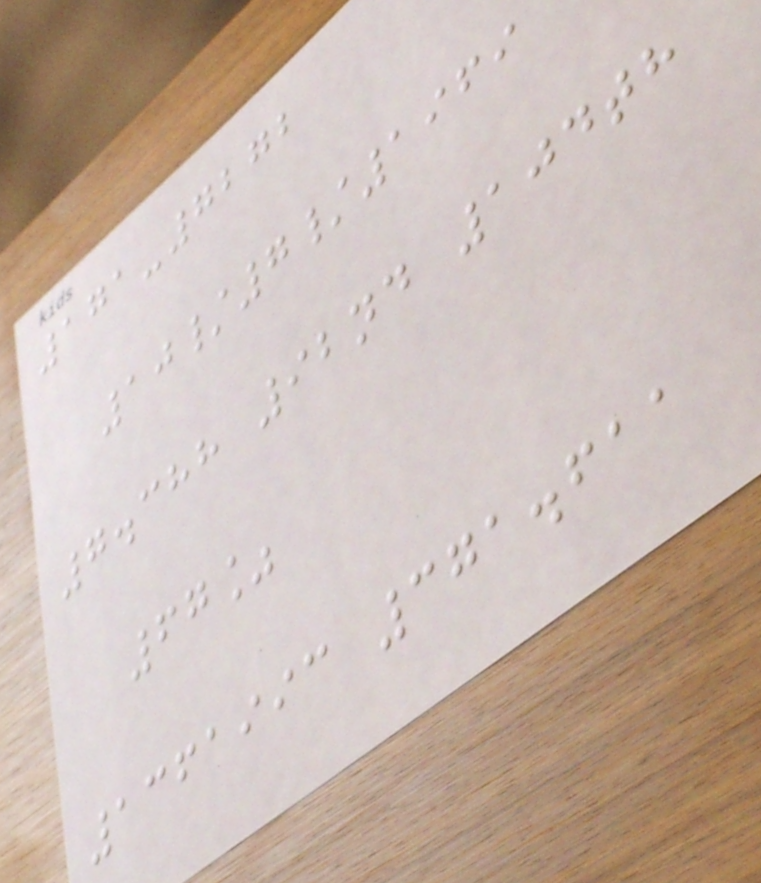171-7272
10/7/1969
7.388 92nd 104th
67%
1361993 371.611
